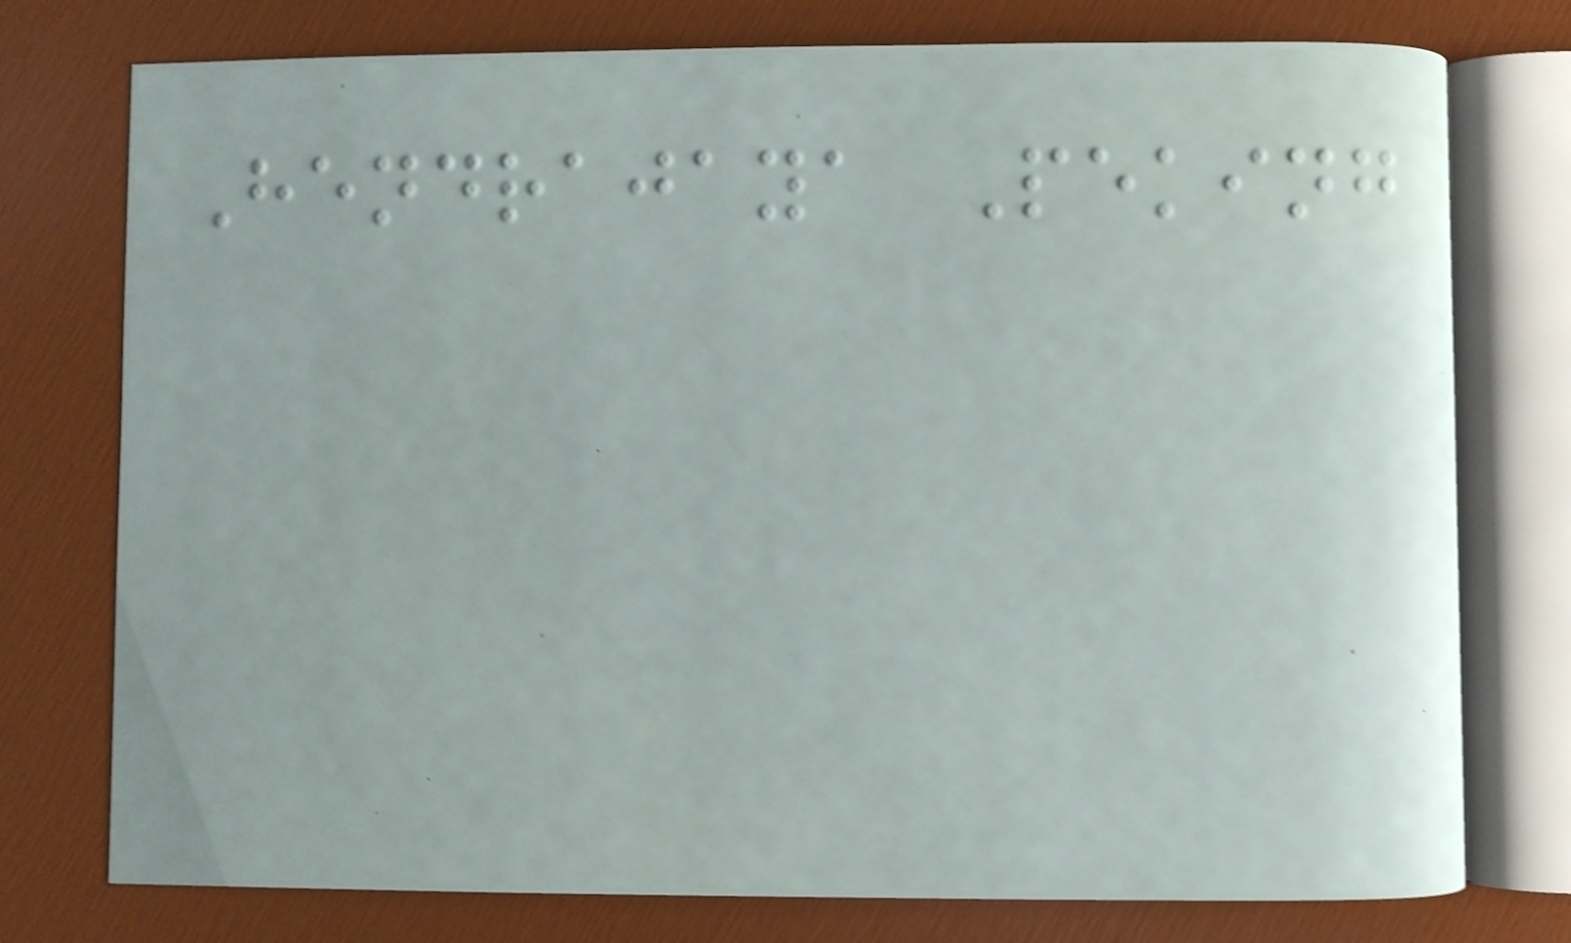Hendrajaya Peking
